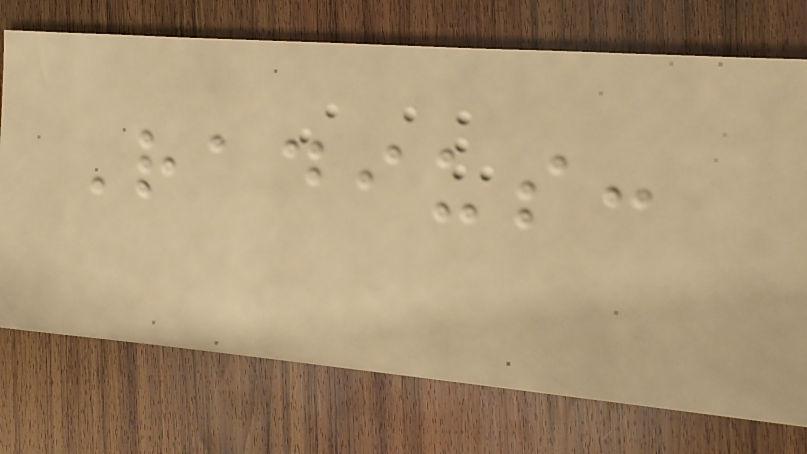Radius:
